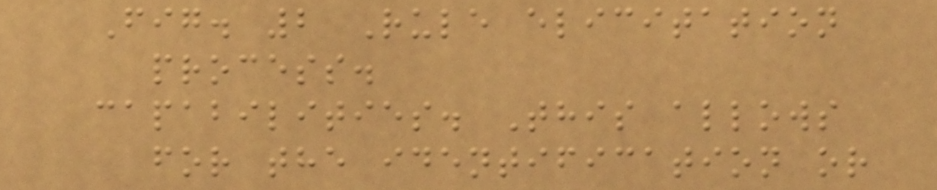Fig. 2 Rule elicitation
process.
capabilities. This allows
for the identification or
